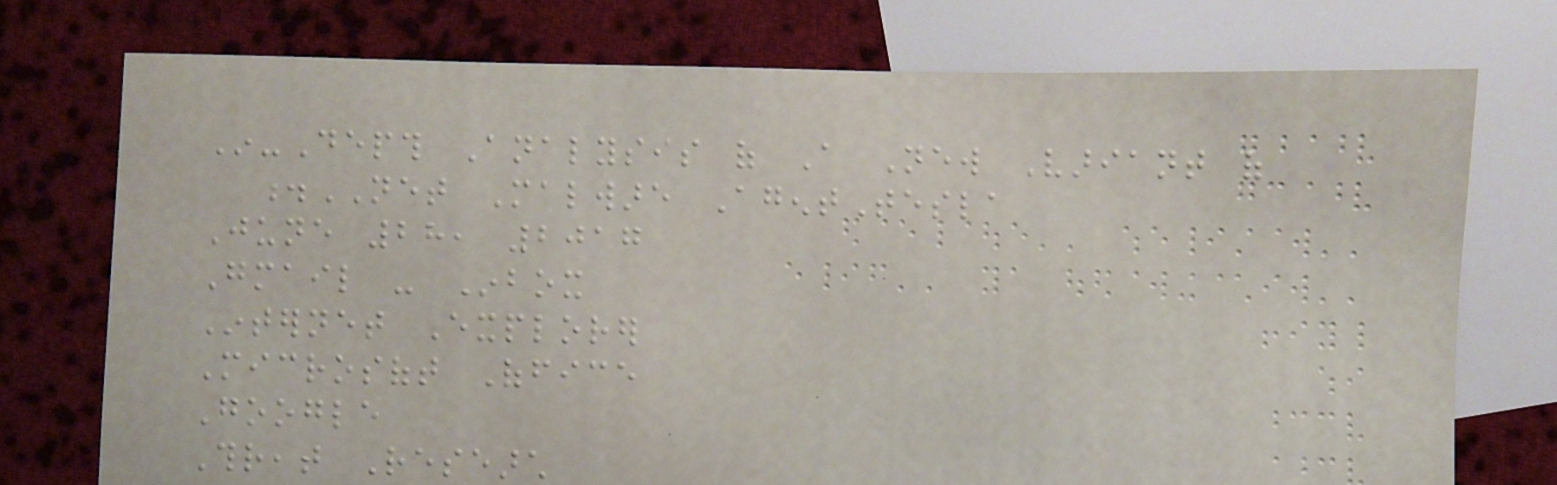In-Depth Analysis of A New Variant of
.NET Malware AgentTesla
June 28, 2017
Gmail - Inbox
Internet Explorer
Microsoft Office
Google
Threat Research
